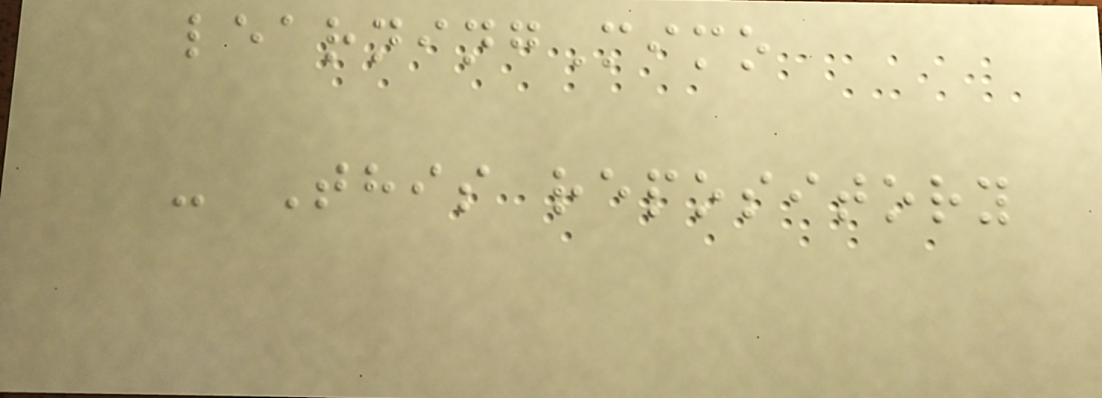learningMimo
- This repository
